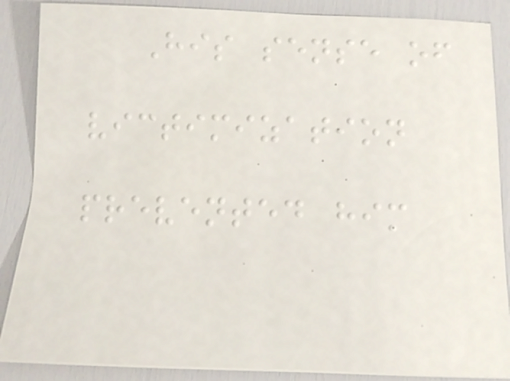His sense of
victimization
prevented him
